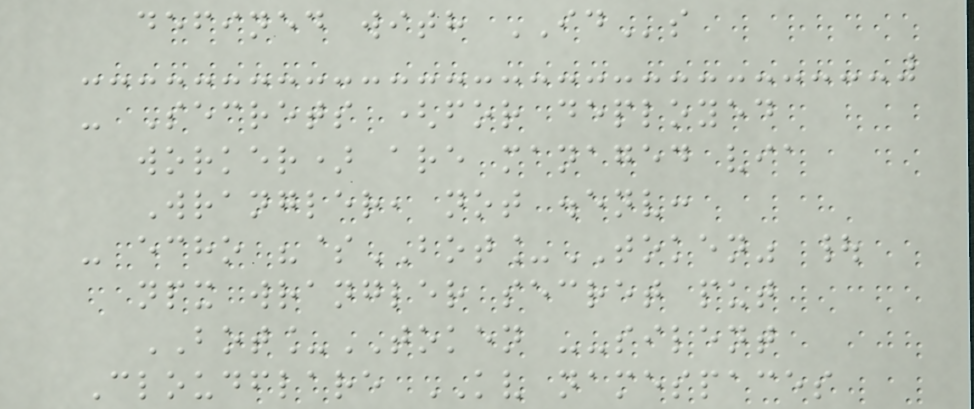defined with IDs
- Secrets (for deployed
worker) are managed via
Wrangler, not .env:
- echo "$BOT_TOKEN" |
npx wrangler secret put
BOT_TOKEN --silent
Cloudflare KV namespaces
